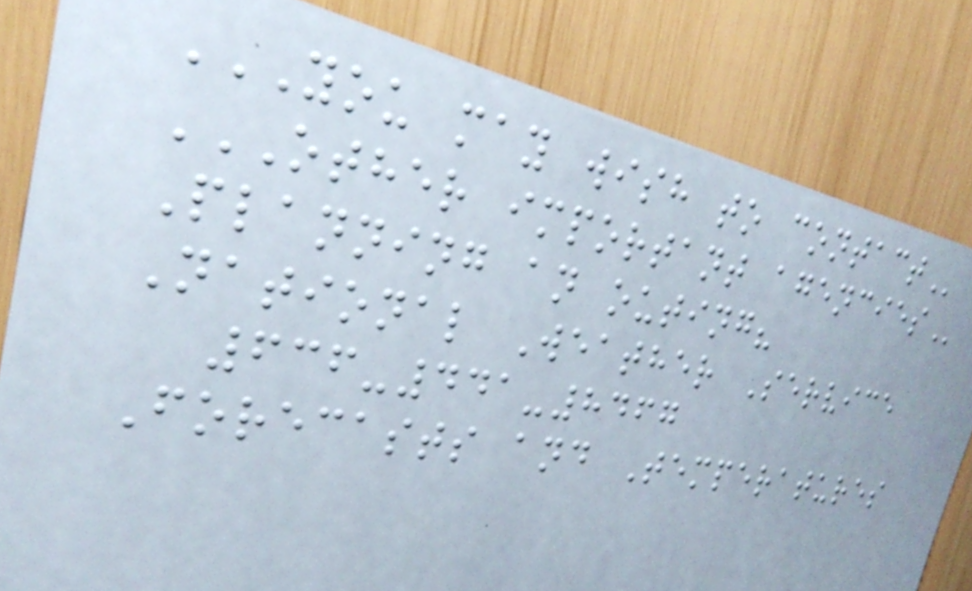YOU MAY WISH TO CONTACT
OTHER IMPORTANT AGENCIES
Planning an outing?
National Weather Service
636-441-8467
Forecasts and Temperatures
